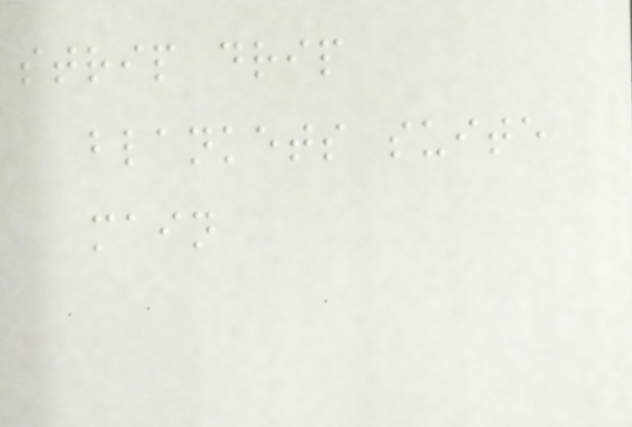strip drip
blankets suite
main
